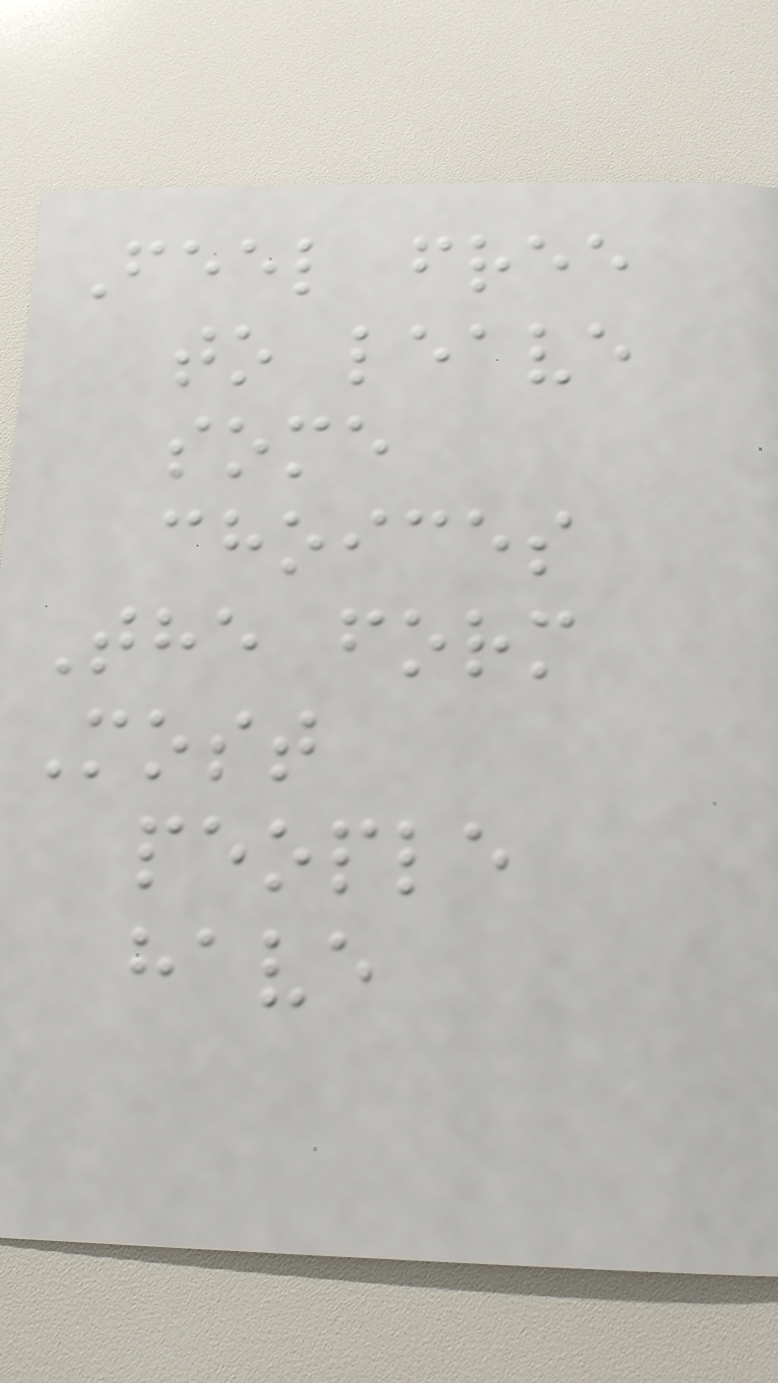Feel free
to leave
some
choices
The form
Most
people
have
